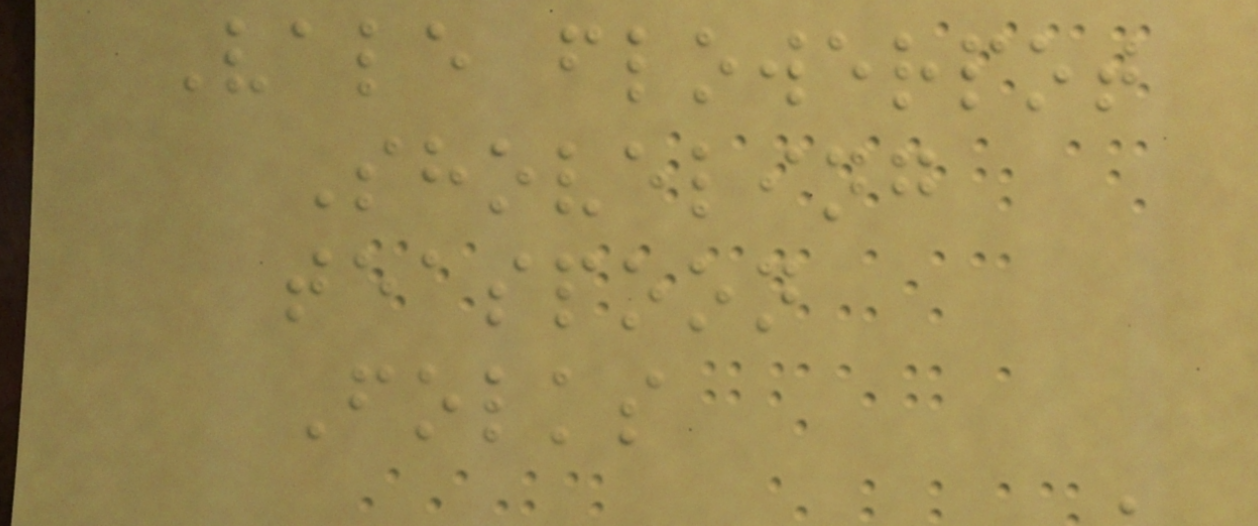Vale flowerpot
Shoveling
teaspoon
Folks
